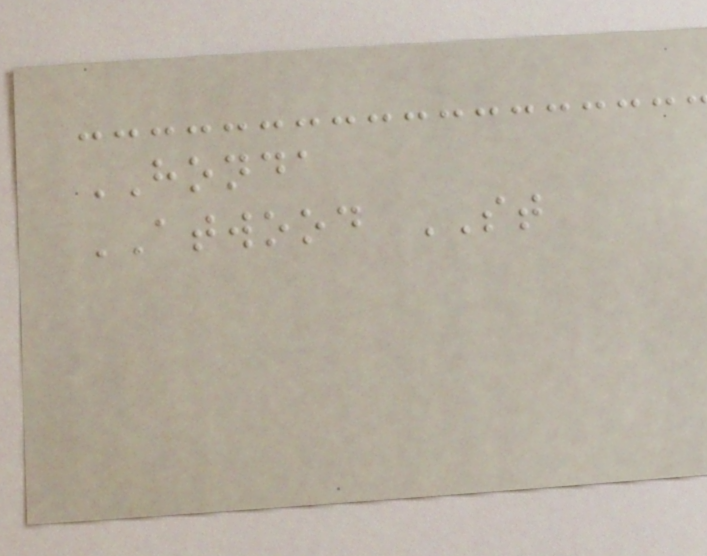HONDA
ATWOOD ST
